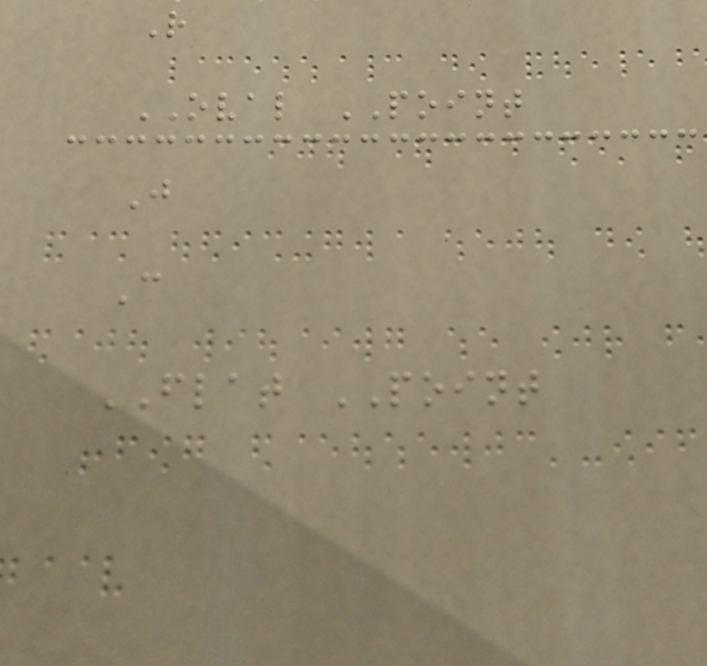R
OVAL POINT
J
C
FLAT POINT
